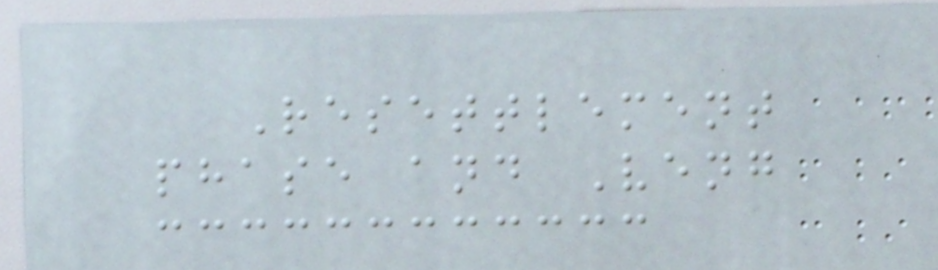Resettlement
phase and Veng
